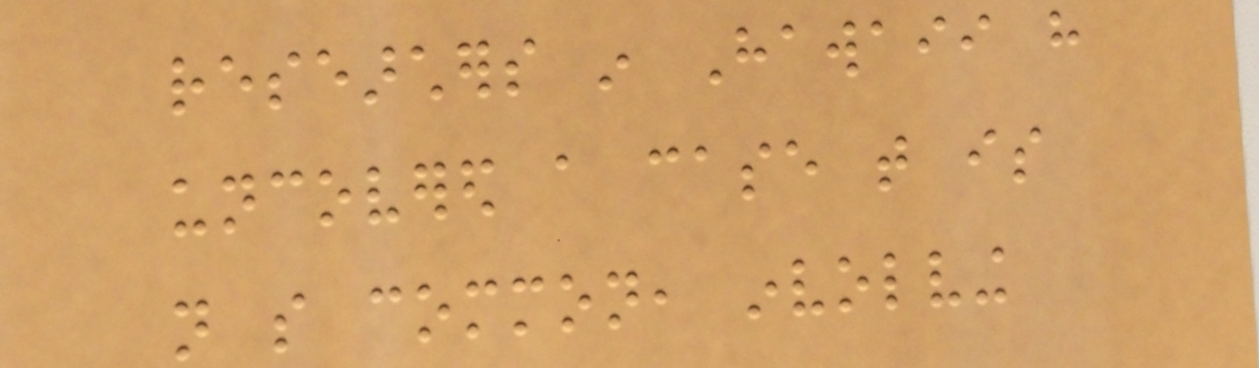researchers in Hawaii have
uncovered a case that is
not so common, involving
